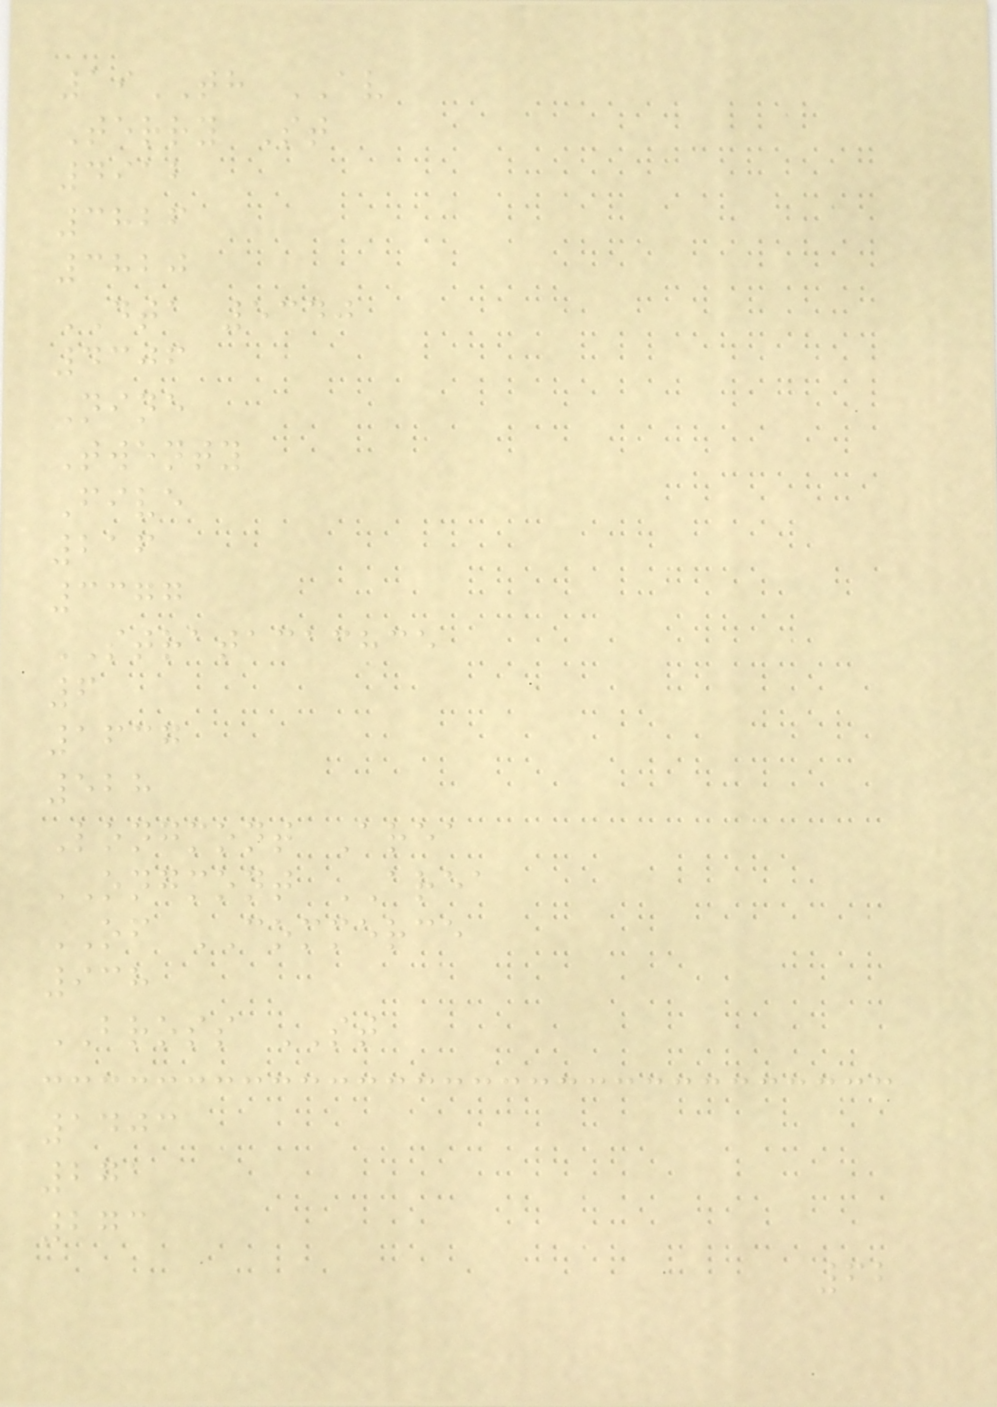19TH AV
Terry St
4912
3826
3820
DTA 5340
4306
Nine
Twenty
Five
216
3377
STRATACACHCE
6
1637
528
Longmont Area
ONGMONT AREA
OF COMMERCE
938
BROSS ST
1403
271
273
62
